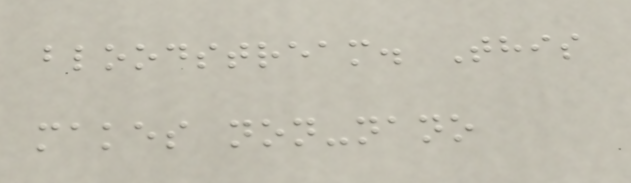bloodstream. This
makes non-nano
